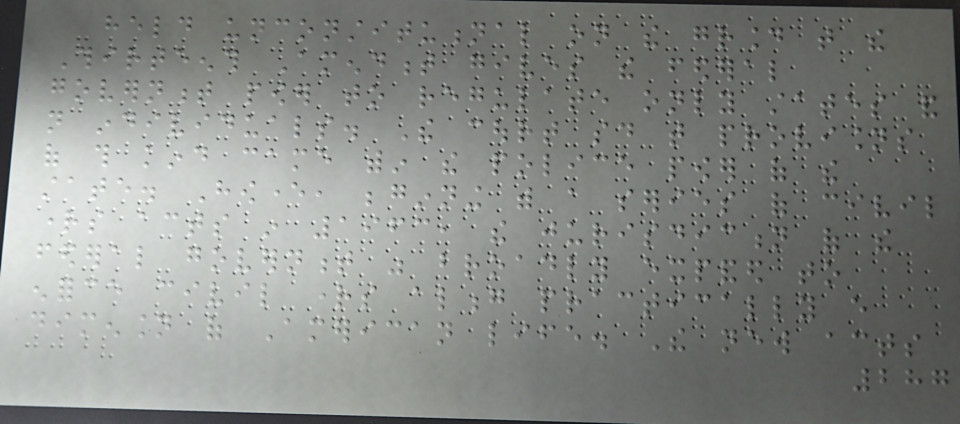held unconstitutional on the ground that the
Thirteenth Amendment gives the federal
government power to regulate only states and
not individuals. The court said that provisions
of this kind came within the police power of the
state. However, beginning with a series of civil
rights acts in 1963, the jurisdiction of the
federal government was broadly expanded to
enforce civil rights along practically every
dimension of American life. The new acts
287
